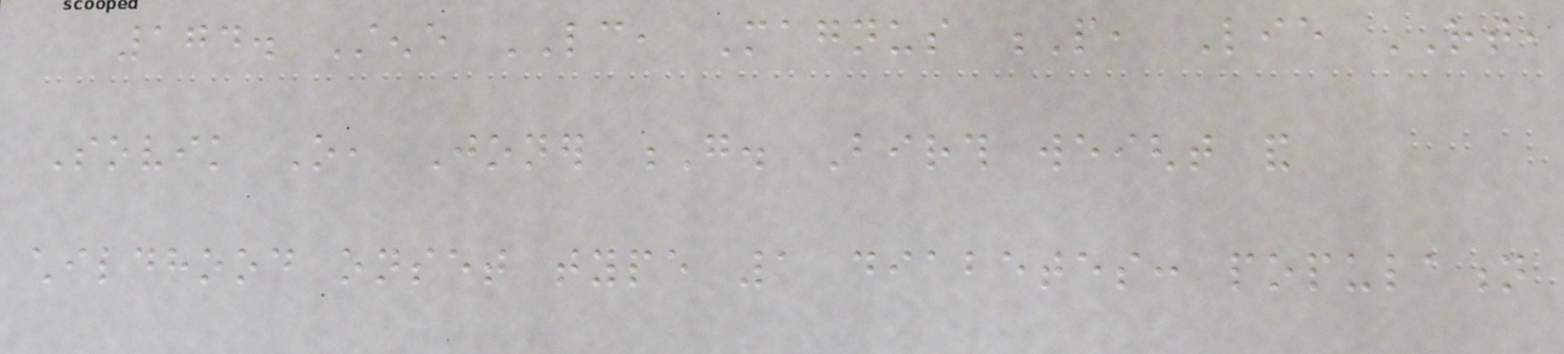174. Stene LC, Magnus P, Lie RT,
Sovik O, Joner G. Birth weight and
childhood onset type 1 diabetes: population
